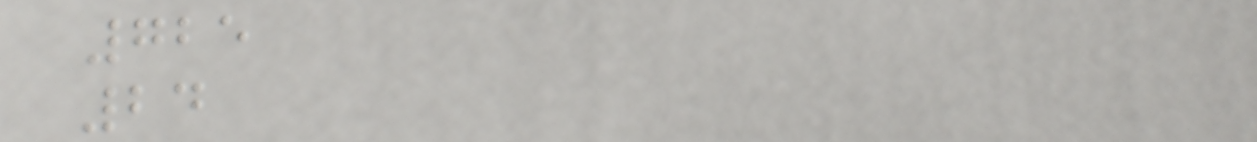725
24
